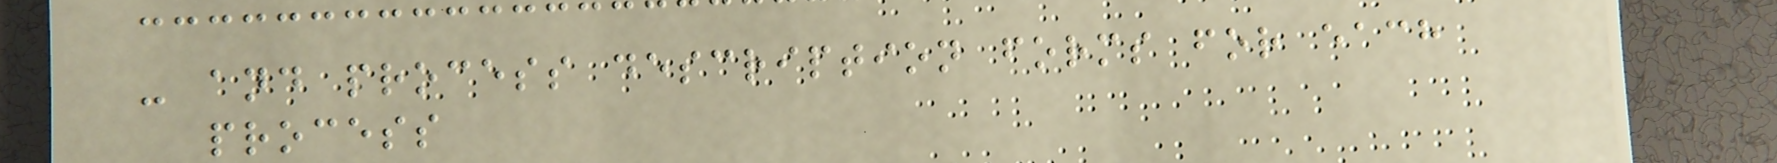- and process description forms for each
process
